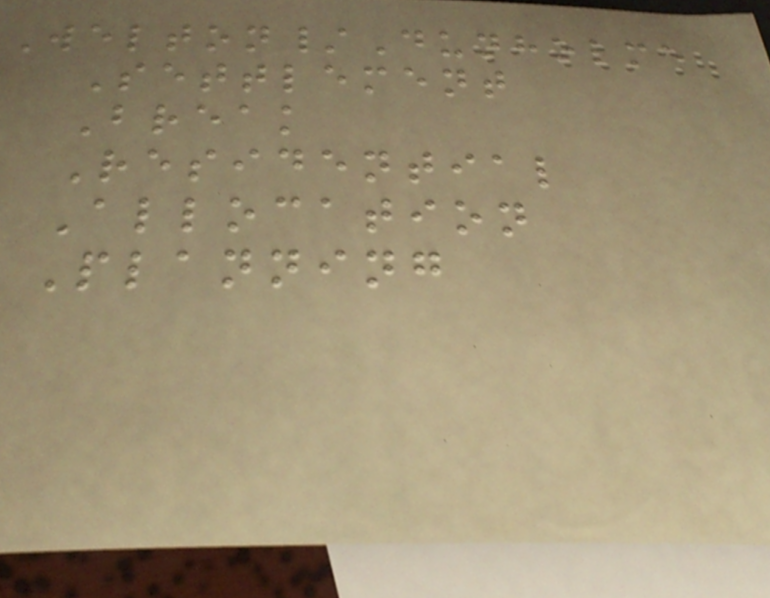Welton/Dunholme
Settlement
Break
Residential
Allocation
Planning
